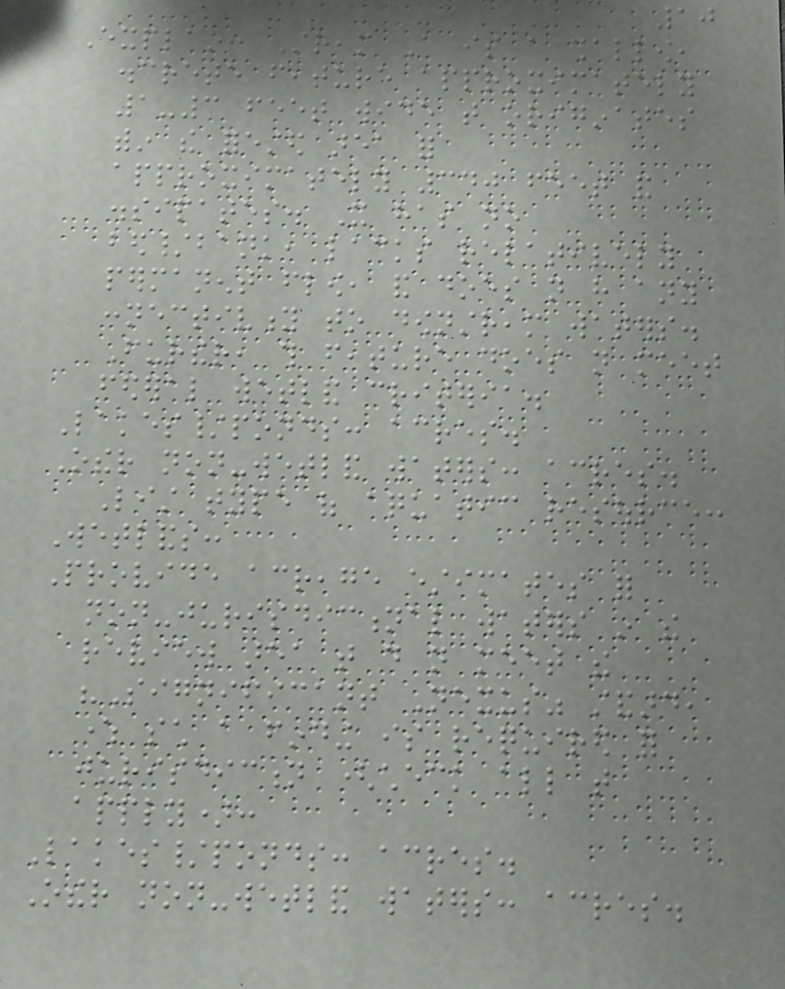10
Explain: Stream A is a shallow,
discrete feature approximately
1-3 feet wide that originates
within the forested area for
approximately 340 feet and
dissipates. It has no
bed/bank, lacks relatively
permanent flow, and does not have any
connectivity to downstream waters.
Further, this feature does not meet
federal wetland criteria.
Lakes/ponds: acres.
Other non-wetland waters: acres.
List type of aquatic resource:
Wetlands:
Provide acreage estimates for
non-jurisdictional waters in the
review area that do not meet the
"Significant Nexus" standard,
where such a finding is required for
jurisdiction (check all that
apply):
Lakes/ponds: acres.
Other non-wetland waters: acres.
